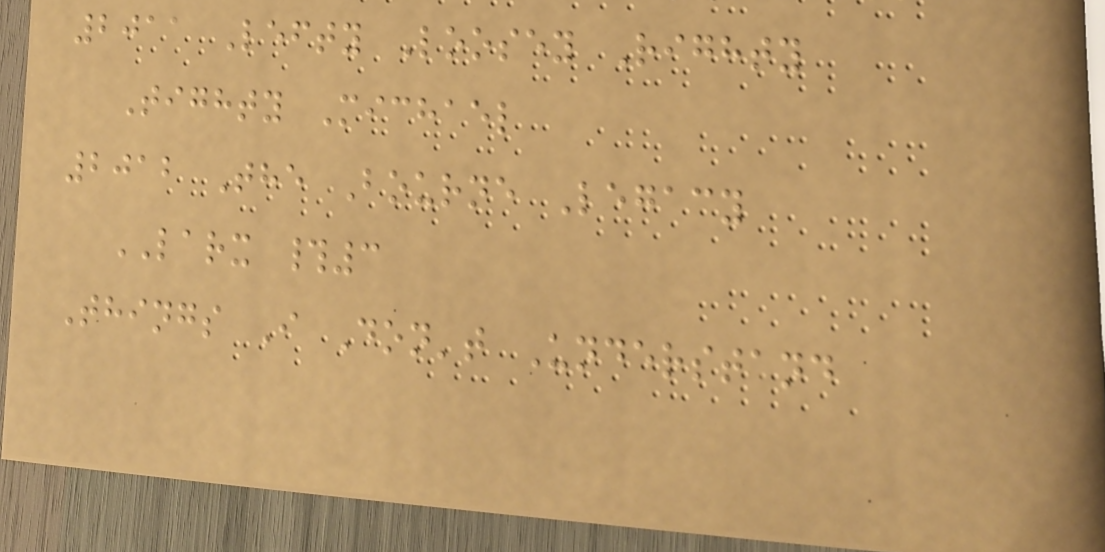2011 Lefty Loosey Righty
Tighty Michael
2012 The Bourne Legacy
LARX #3
Things I Don't Understand
